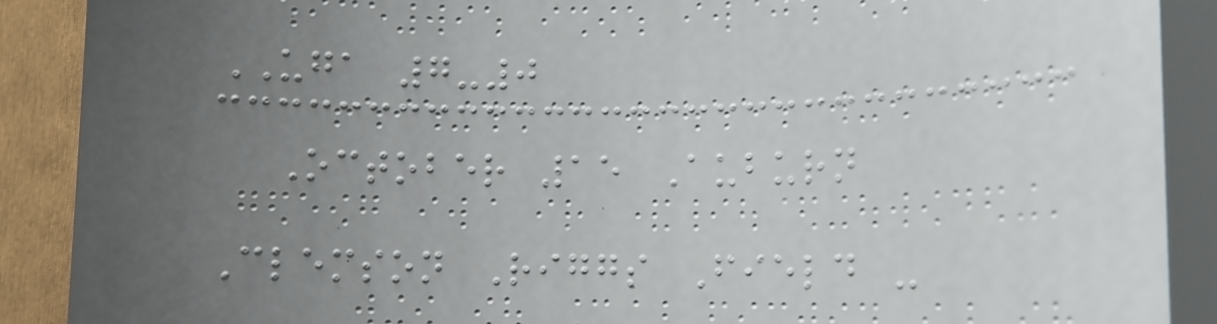UGA 7-0
October 15 Auburn
Clemson Riggs Field -
